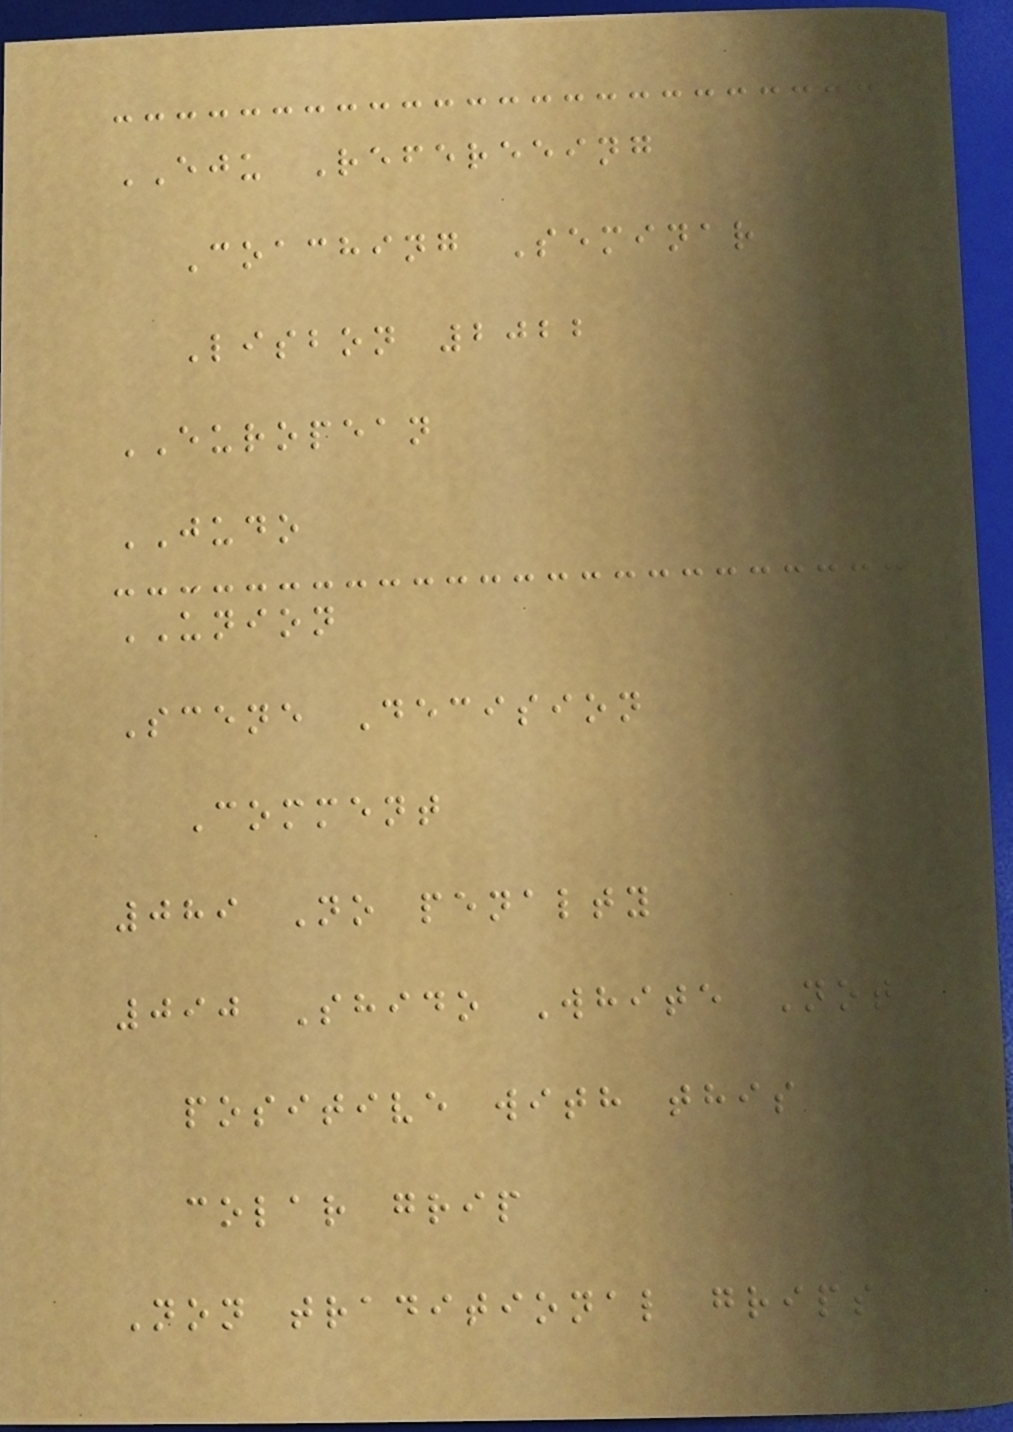EJU Refereeing
Coaching Seminar
Lisbon 2022
EUROPEAN
JUDO
UNION
Scene Decision
Comment
089 No penalty
090 Shido White Not
positive with this
colar grip
Non traditional grips
